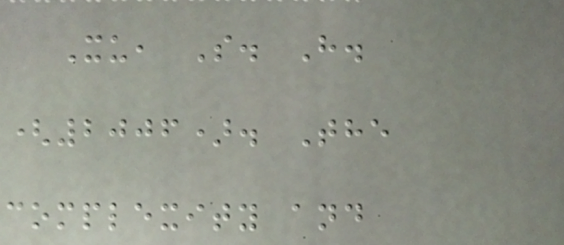Xu, S. H.
(2006). The
complexity and
